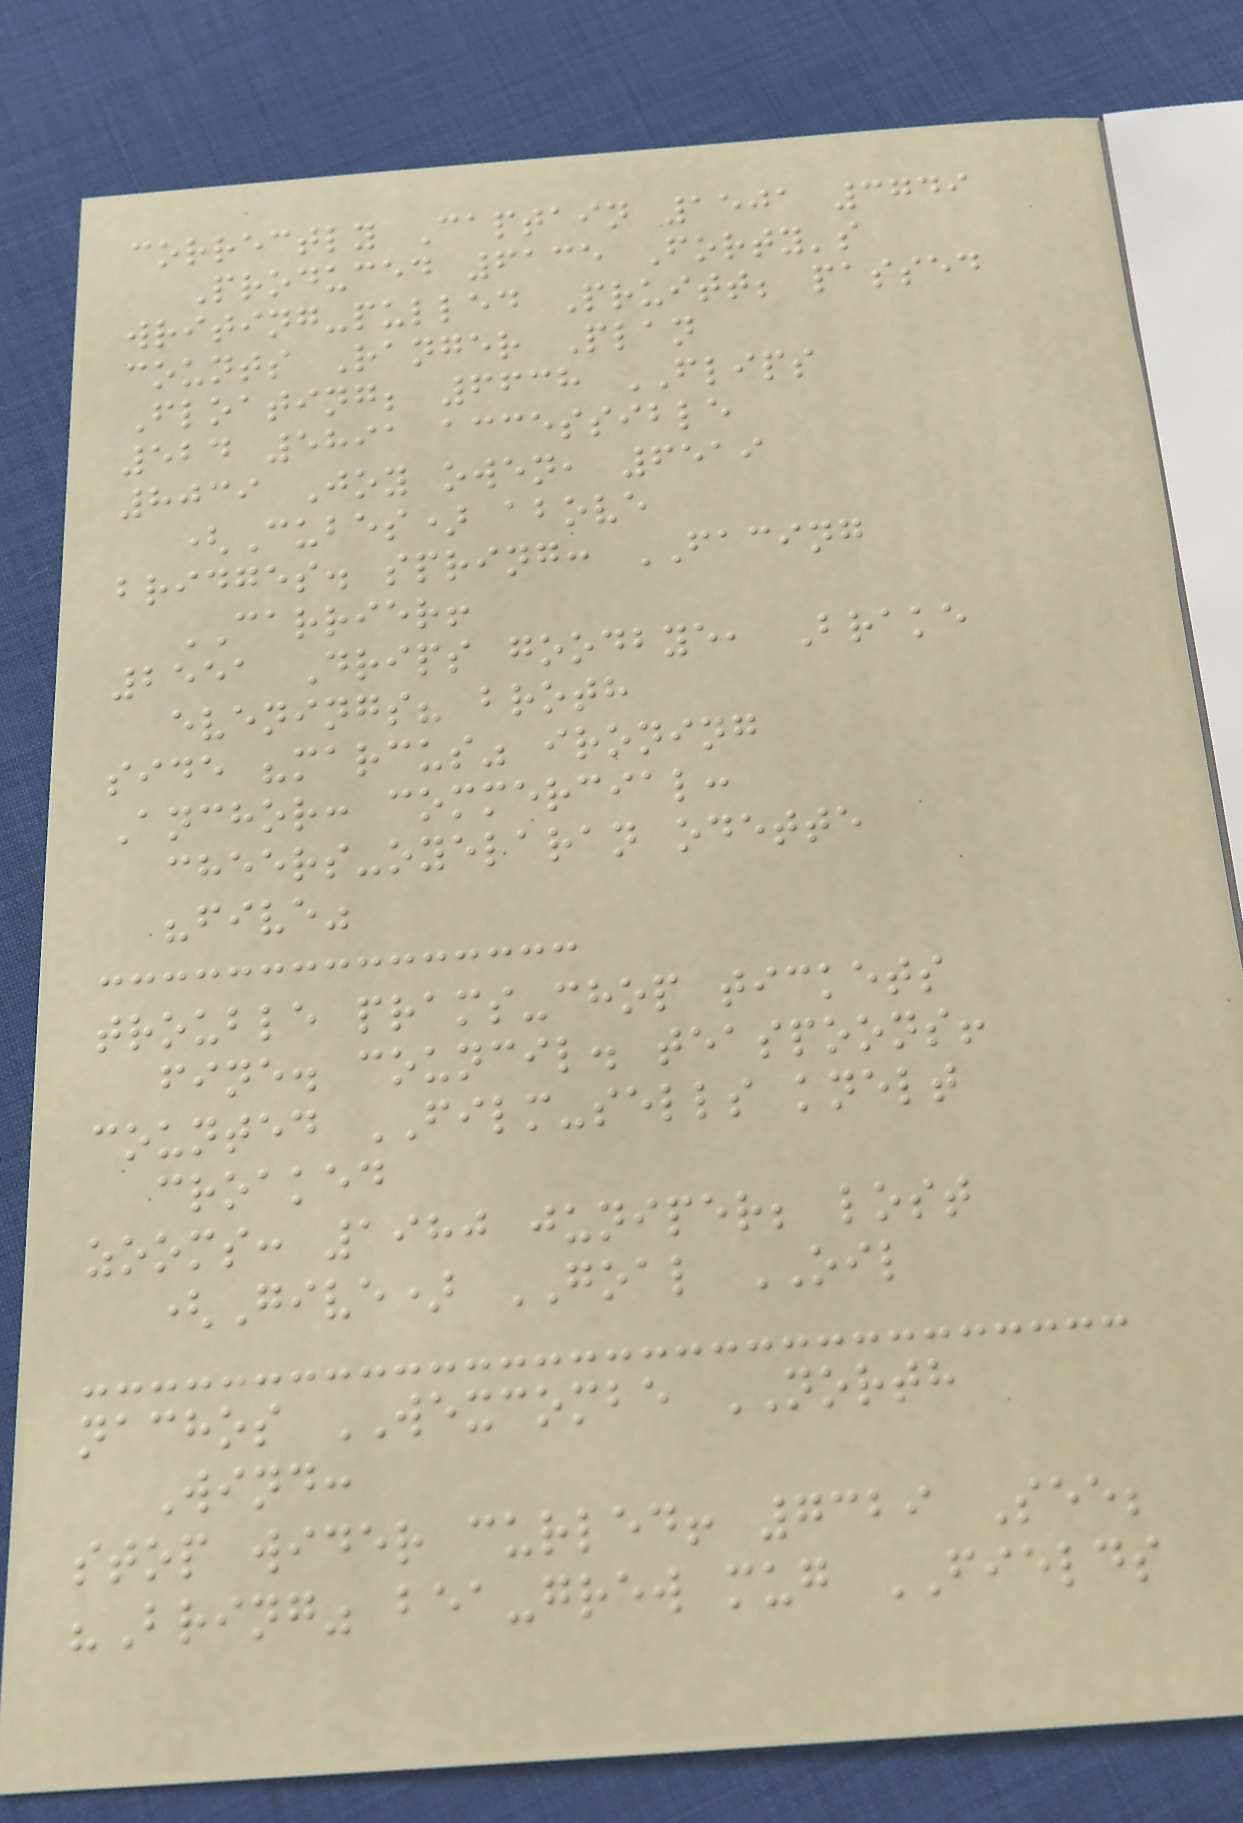correctly Captain 1501 3749
Produced 6135 Forty's
writing-pulled Pruitt; passed
counts Ranger Plan
Floating; 6638 FLIPS
524 5891 accessible
8039 Joy owen, 6519
(Cubes) above
bridges. spring: FACING
CARRIER!
2551 Drips goodbye, Brake
evenings? broth
side "marcus" ironing
Anchor: commercial:
cheers-oyelaran odette
"five"
trouble prams-chop tickets
fine. council. teaspoons!
counted FILM-sells knelt
croaked
zooms: 1980 juniper; lost
(Give) GOAL OIL
nachos WEXCOMBE NORTH
Wind:
stop wider curled! 7329 See;
"Bring" bea-grew mug FIELDS
